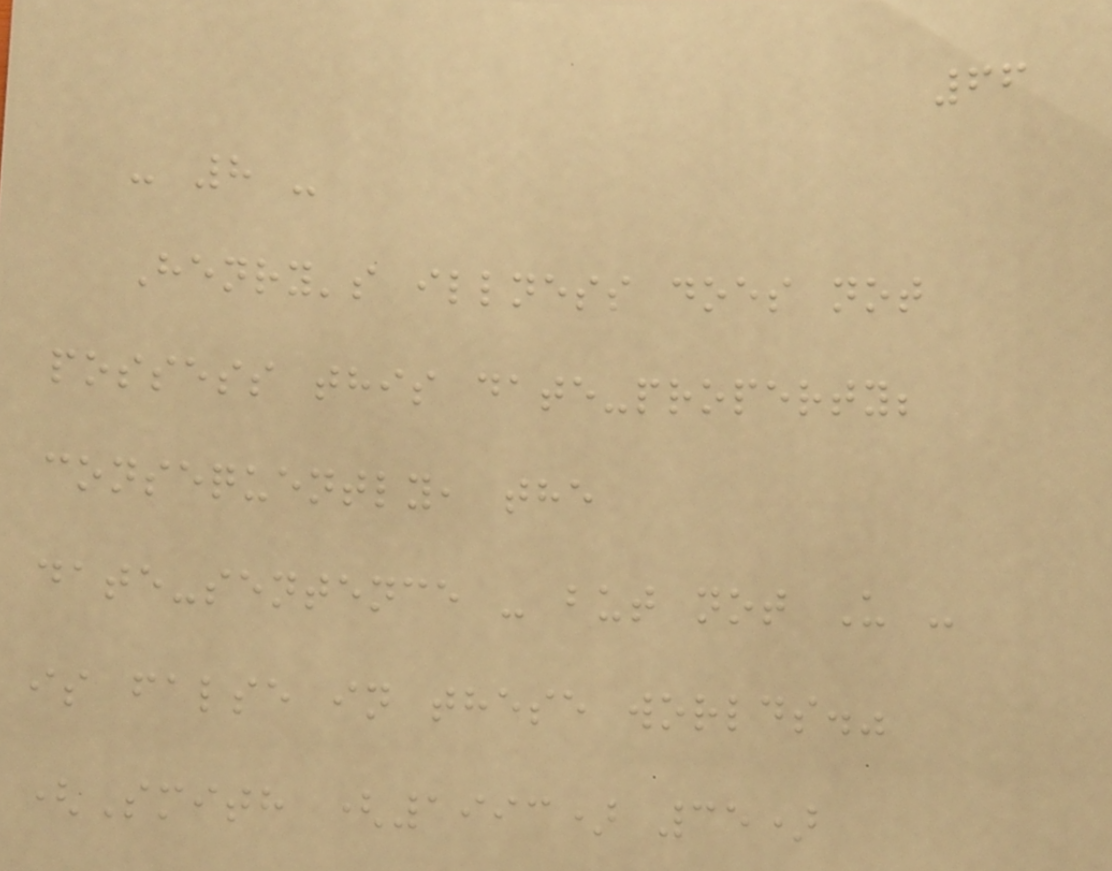66
- 8 -
Henry's illness does not
possess this date-property;
consequently, the
date-sentence - but not U -
is false in these worlds."
(Smith (1993) 35)
